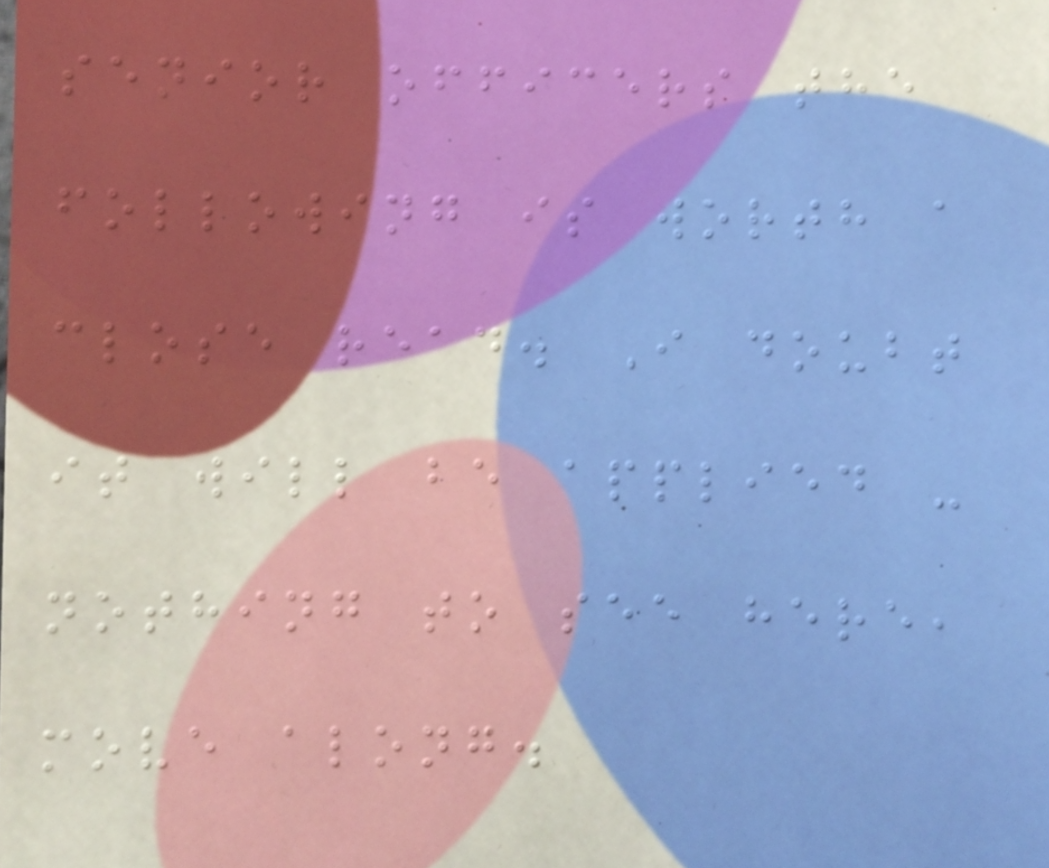senior officers the
following is worth a
close read. I doubt
it will be applied -
nothing to see here,
move along.
